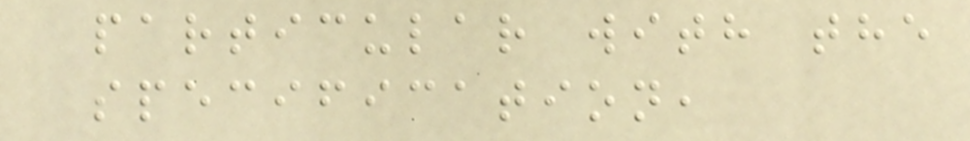particular with the
specification,
